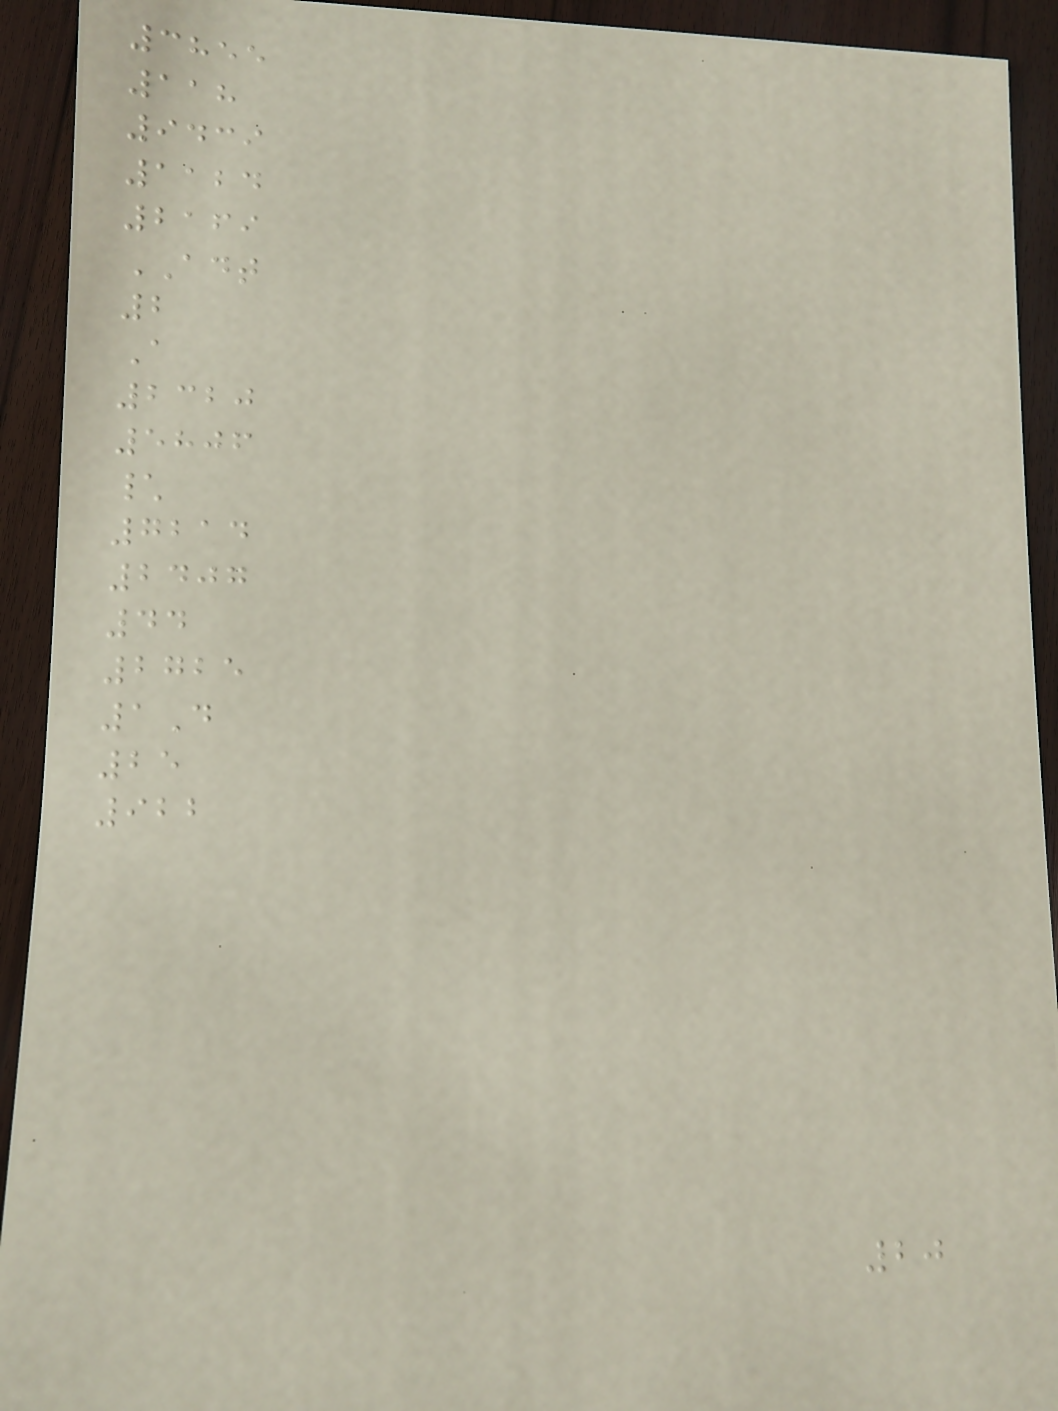3855
118
9439
1124
2169
ADT
2
A
2320
5806
\
7214
2407
44
2725
1D
25
922
20
